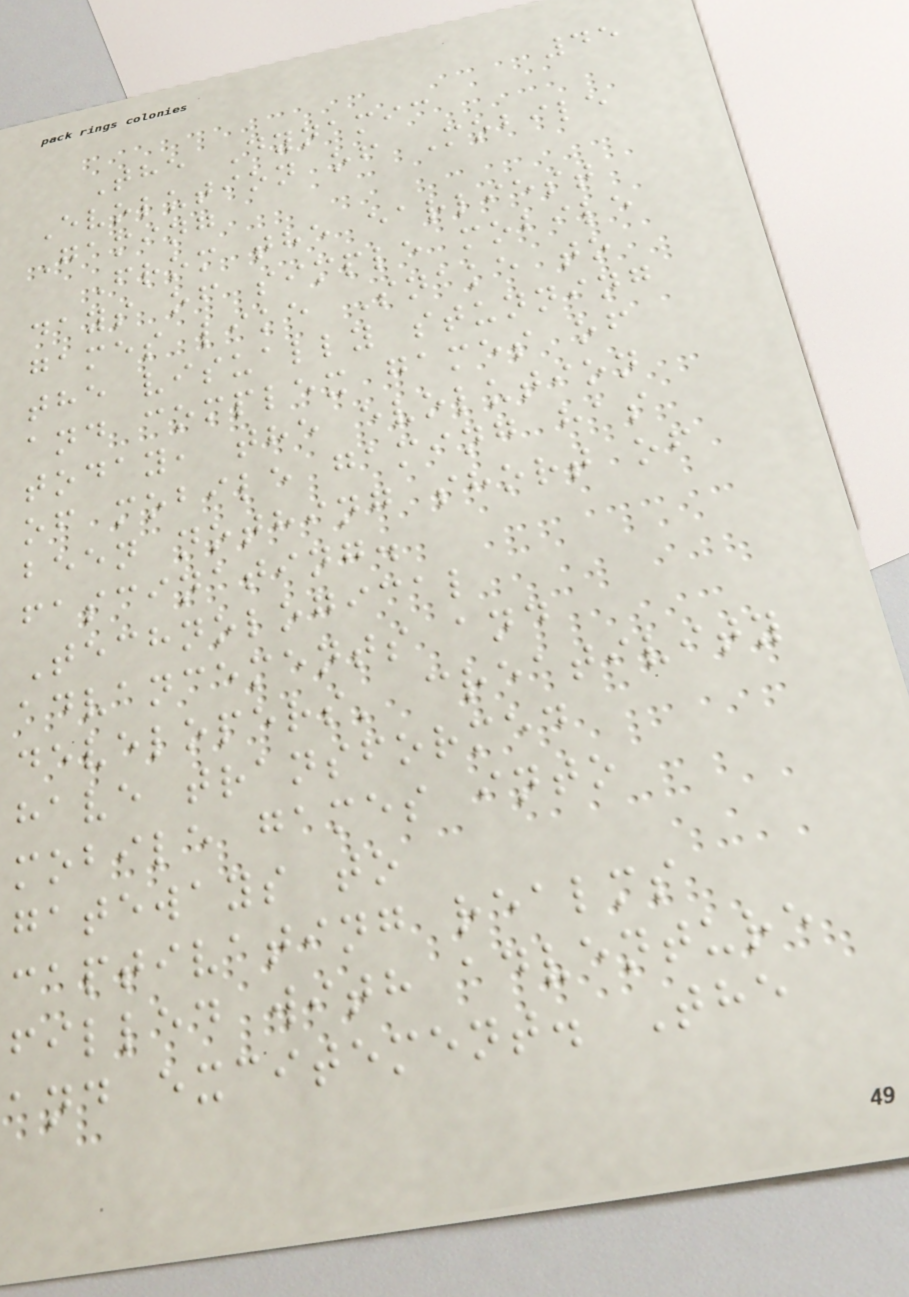45
The Dynamic
Evolution of Mobile
Gaming
From the earliest
days of simple mobile
games like Snake to
the visually stunning
and complex games of
today, the evolution
of mobile gaming has
been nothing short of
fascinating.
Technological
advancements and
developers' creativity
have transformed
mobile games into
gateways to
captivating realms
filled with adventure
and excitement. The
